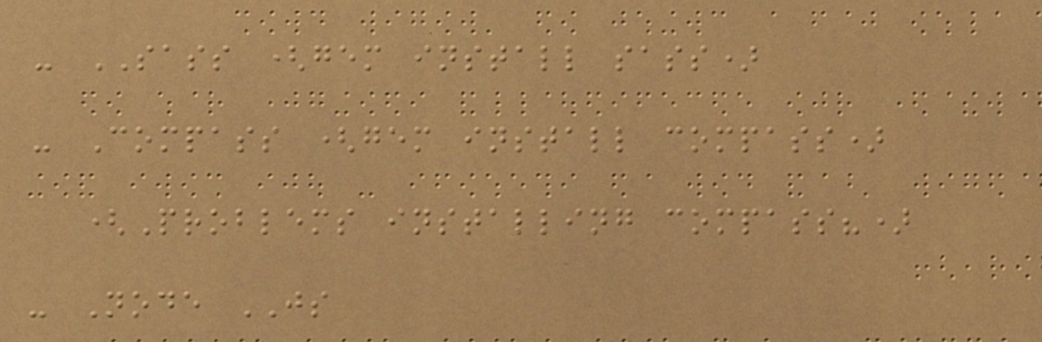- SASS (gem install sass)
- Compass (gem install compass)
(Problems installing compass?)
- Node JS
